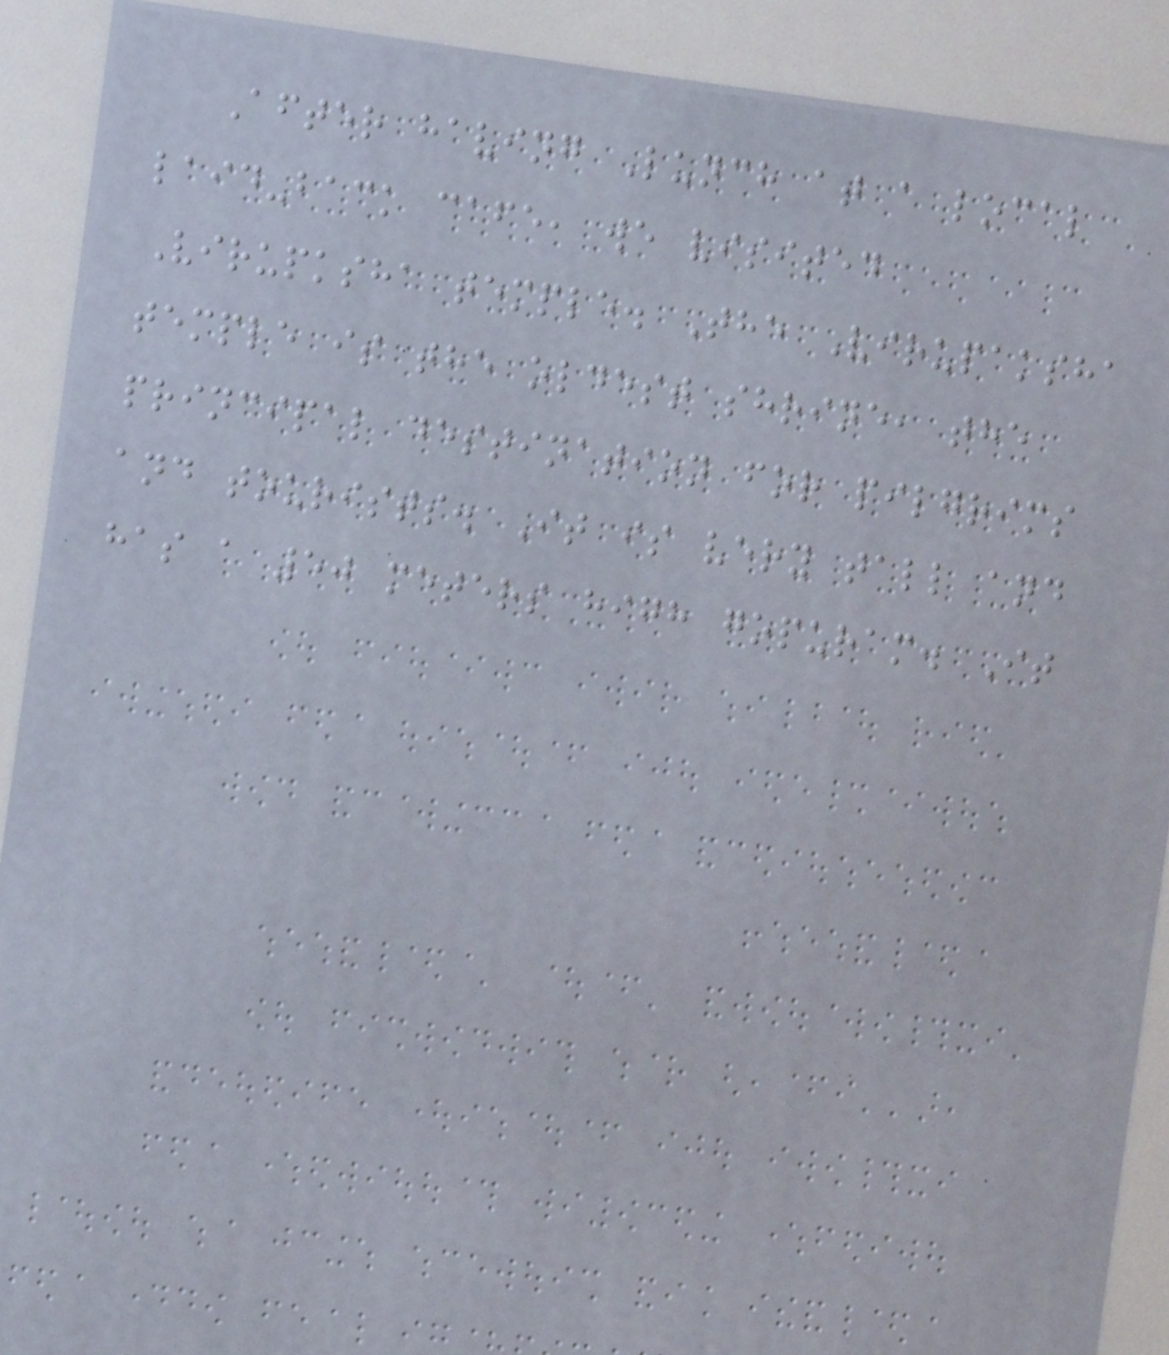After having Lunch at a local
laid-back cafe, we visited
Virupksha temple. The Virupaksha
temple is the oldest shrine, the
principal destination for pilgrims
and tourists. It is very tall and
has a 50 meters high gopuram. It
